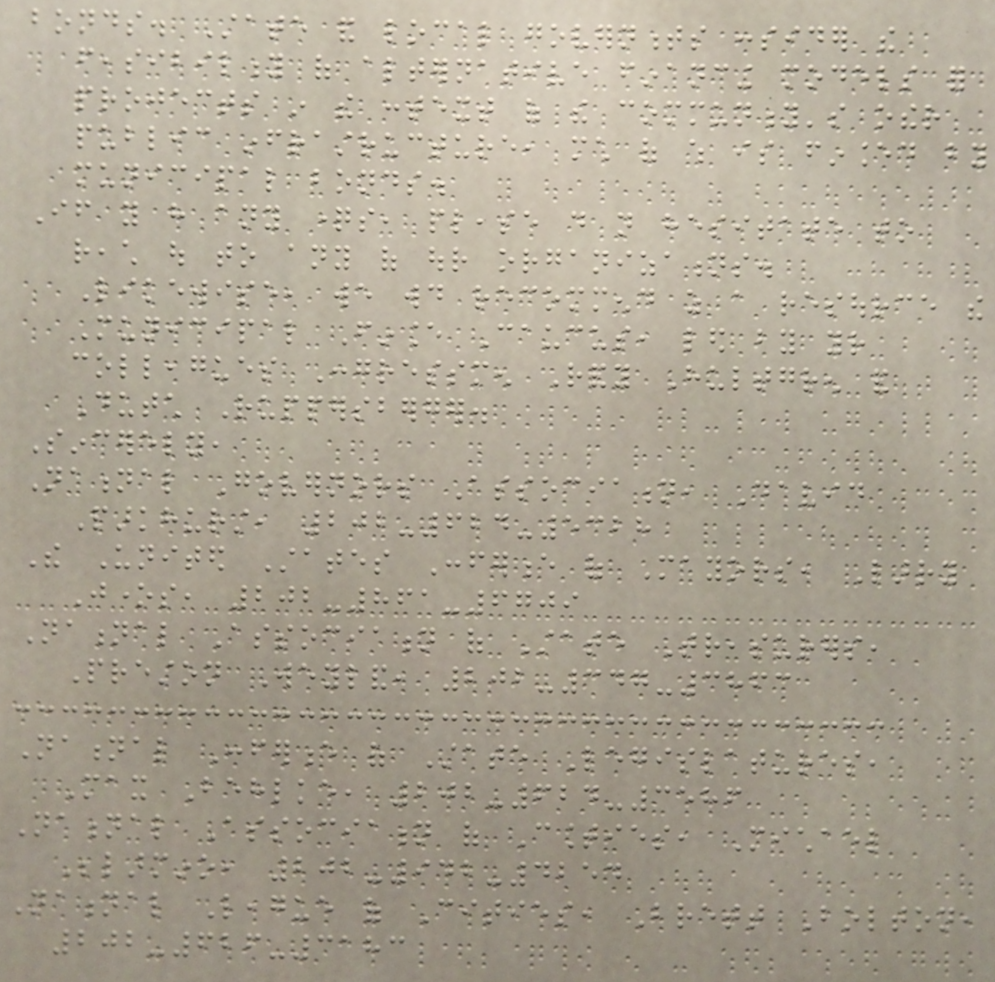bonds. State and local governments consider the
feasibility of alternative financing models for
projects in the context of the community's other
public infrastructure, much of which is financed by
municipal bonds.
If you have any questions, please do not hesitate to
reach out to any of our organizations.
Likewise, we would recommend as a resource the
Municipal Finance Caucus, led by your
colleagues Congressmen Randy Hultgren and
Dutch Ruppersberger.
Sincerely,
National Governors Association, David
Parkhurst, 202-624-5328
The United States Conference of Mayors, Larry
Jones, 202-861-6709
National Association of State Treasurers,
Preston Weyland, 202-347-3863
National Conference of State Legislatures,
Max Behlke, 202-624-3586
National Association of Counties, Michael
Belarmino, 202-942-4254
National League of Cities, Brett Bolton,
202-626-3183
